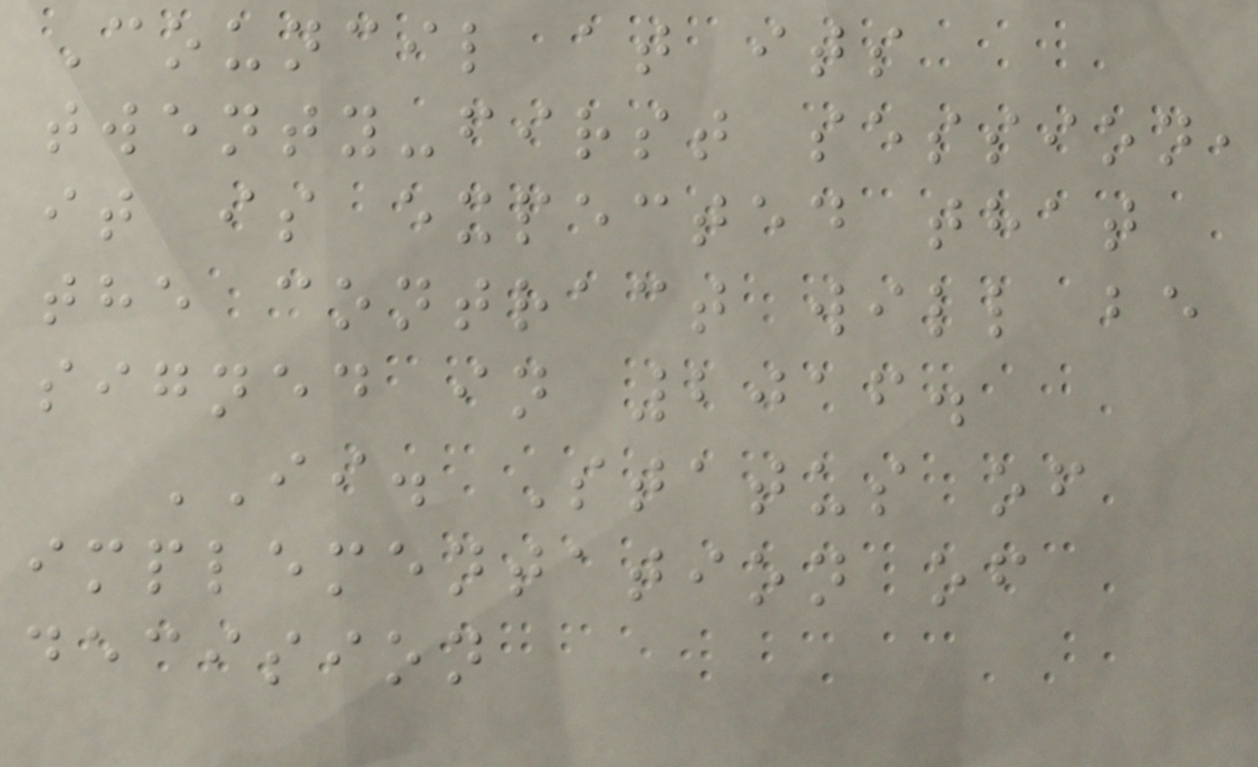Council at its
twenty-first session,
it is expected that
the contract will be
signed in 2016.
II. Status of
implementation of
decision
